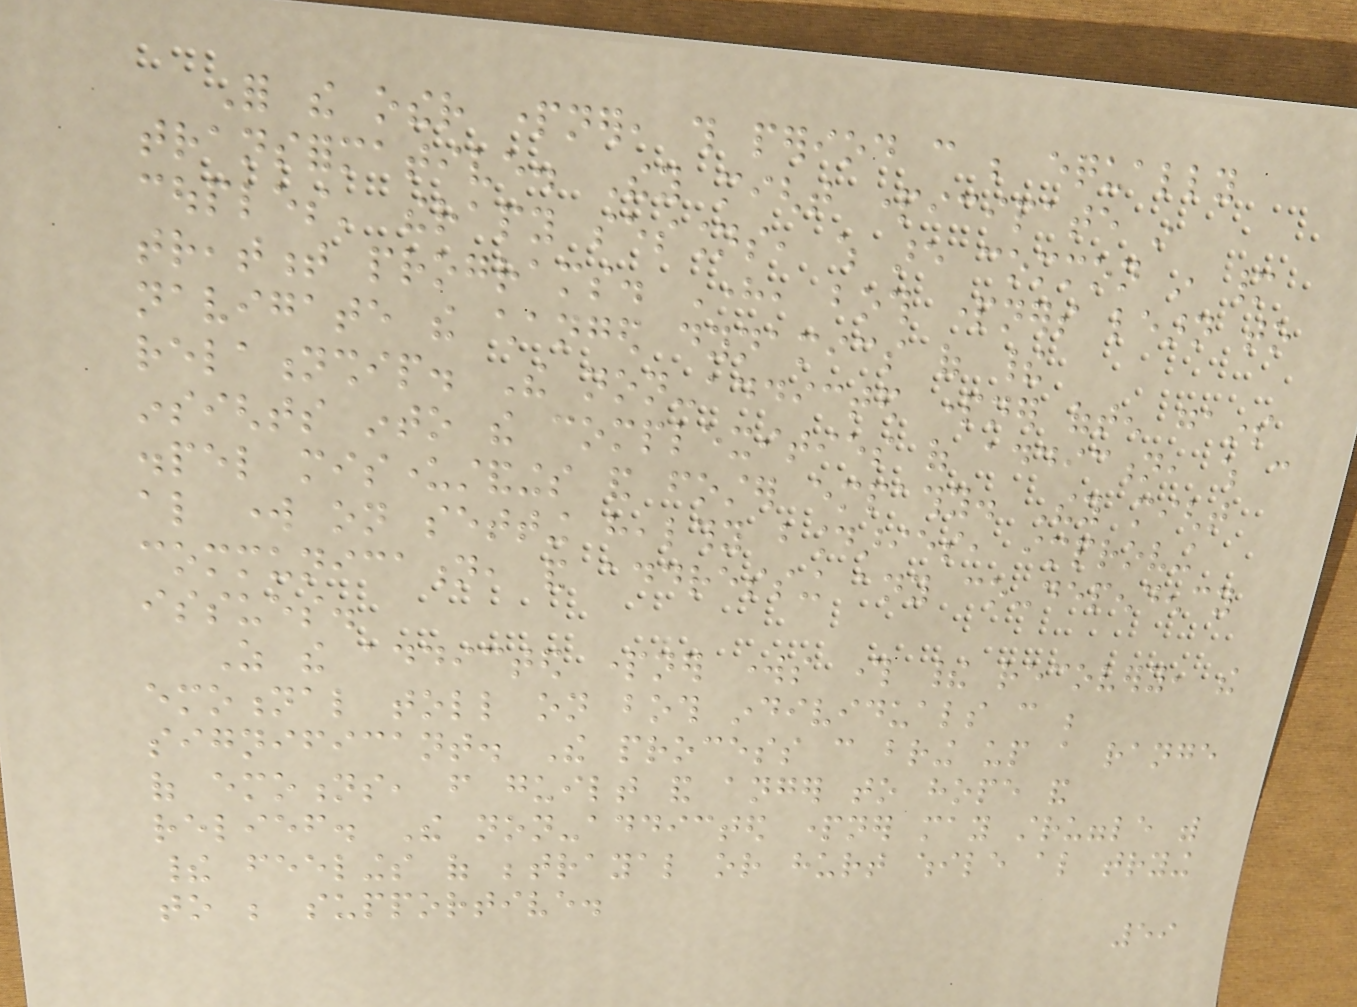For the other partner, this period can be equally
transformative. They might participate in
couples' therapy sessions, which are common in many
treatment programs. Here, both partners learn to
navigate the changed dynamics of their
relationship. The non-addicted partner often gains
insights into the complexities of addiction, which can
dispel misunderstandings and foster empathy. They might
also work on setting healthy boundaries, improving
communication, and addressing any co-dependency
issues.
As the addicted partner works through their recovery, the
emotional toll on both individuals can be
significant. The process can bring up a range
of emotions, from guilt and anger to hope and
relief. The non-addicted partner may struggle with
their feelings of betrayal or hurt while also trying
to be supportive.
59
